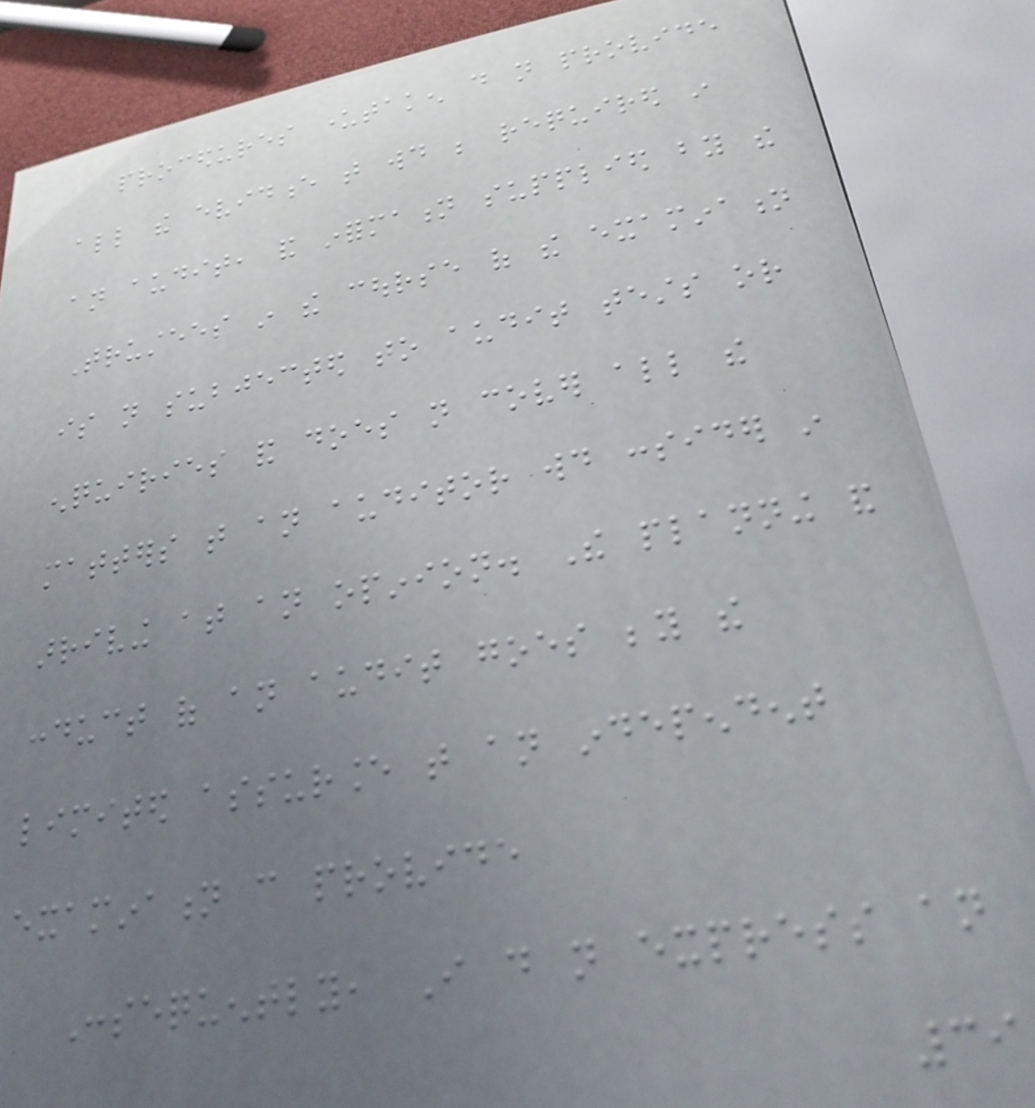procedures undertaken do not provide
all the evidence that would be required in
an audit, and information supplied by the
Trustees in the course of the examination
is not subjected to audit tests or
enquiries and does not cover all the
matters that an auditor would consider in
arriving at an opinion. The planning and
conduct of an audit goes beyond the
limited assurance that an independent
examination can provide
Consequently, I do not express an
39
